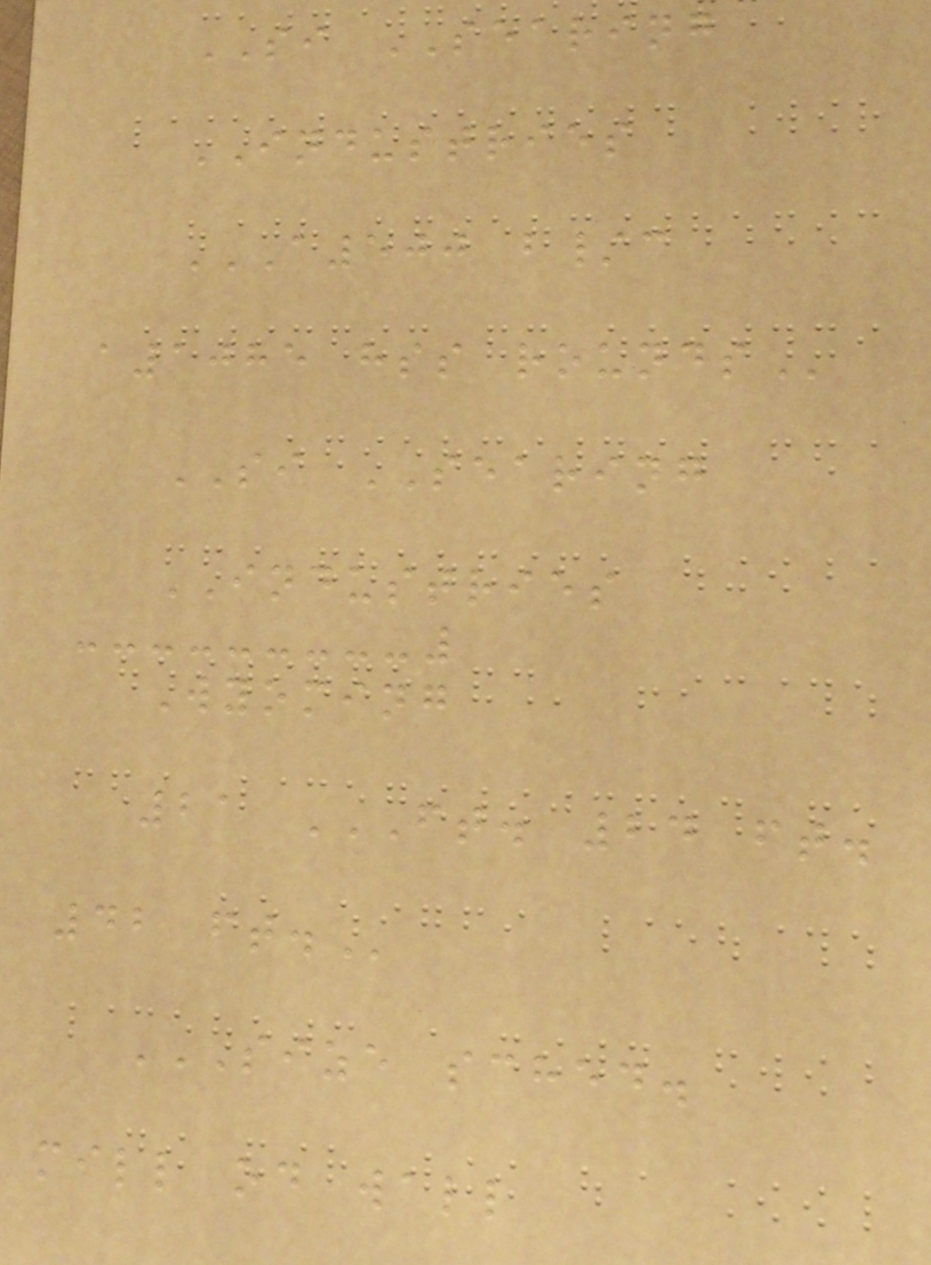SI SEARING
INDUSTRIES
A500 B/C
A1085 HSS ROUNDS
SI SEARING
INDUSTRIES
Wyoming
21 FT. 24 FT.
42 FT.
SIZE SCHED.
MILL OD WALL
